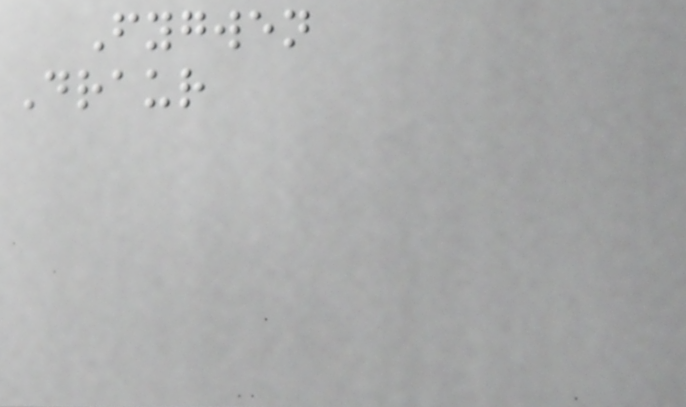Fygwen
Draur
